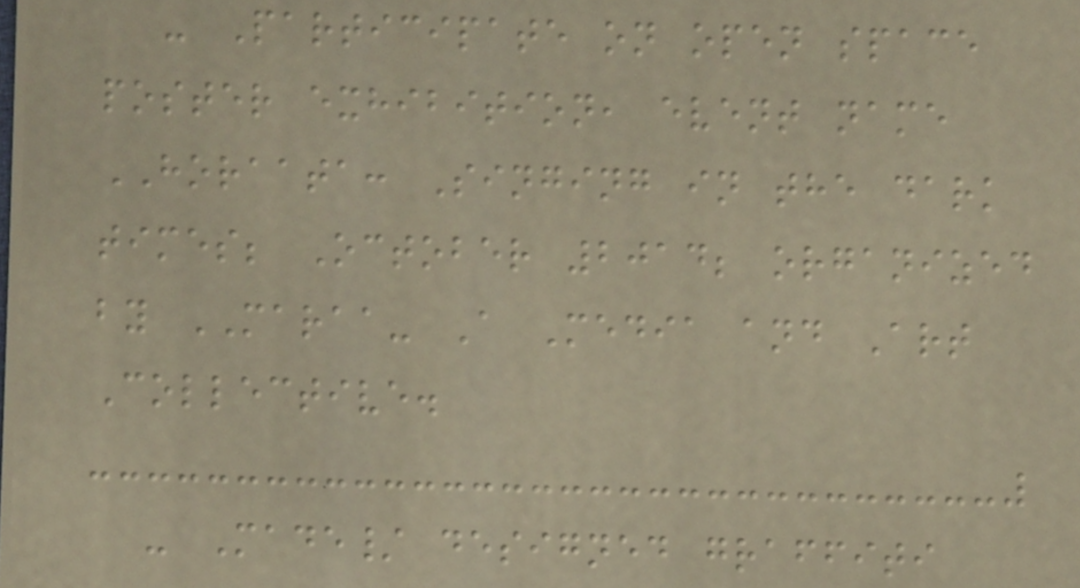- Participate on open space
poster exhibition, event name
HORAATA: Singing in the dark
times; October 2014; organized
by MARAA- A Media and Art
Collective.
- Made/ designed graffiti
